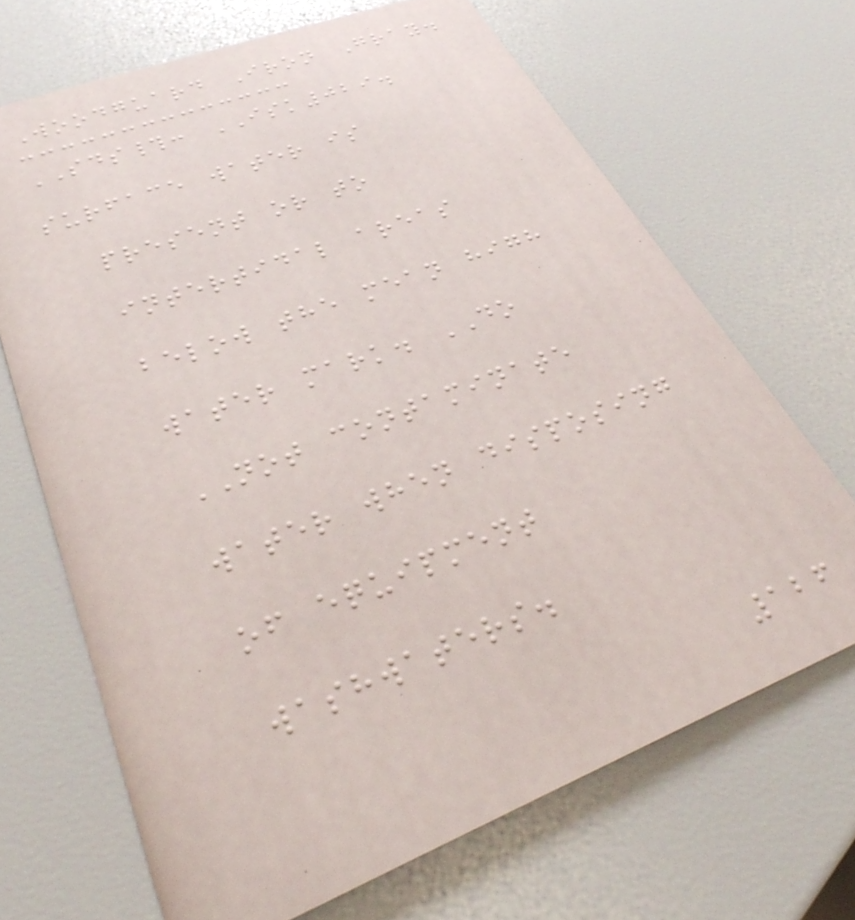Woodguard Iron Gray.
SDS#: ISK029.
surface water is
present or to
intertidal areas
below the mean high
water mark. DO
NOT contaminate
water when disposing
of equipment
washwaters.
126
